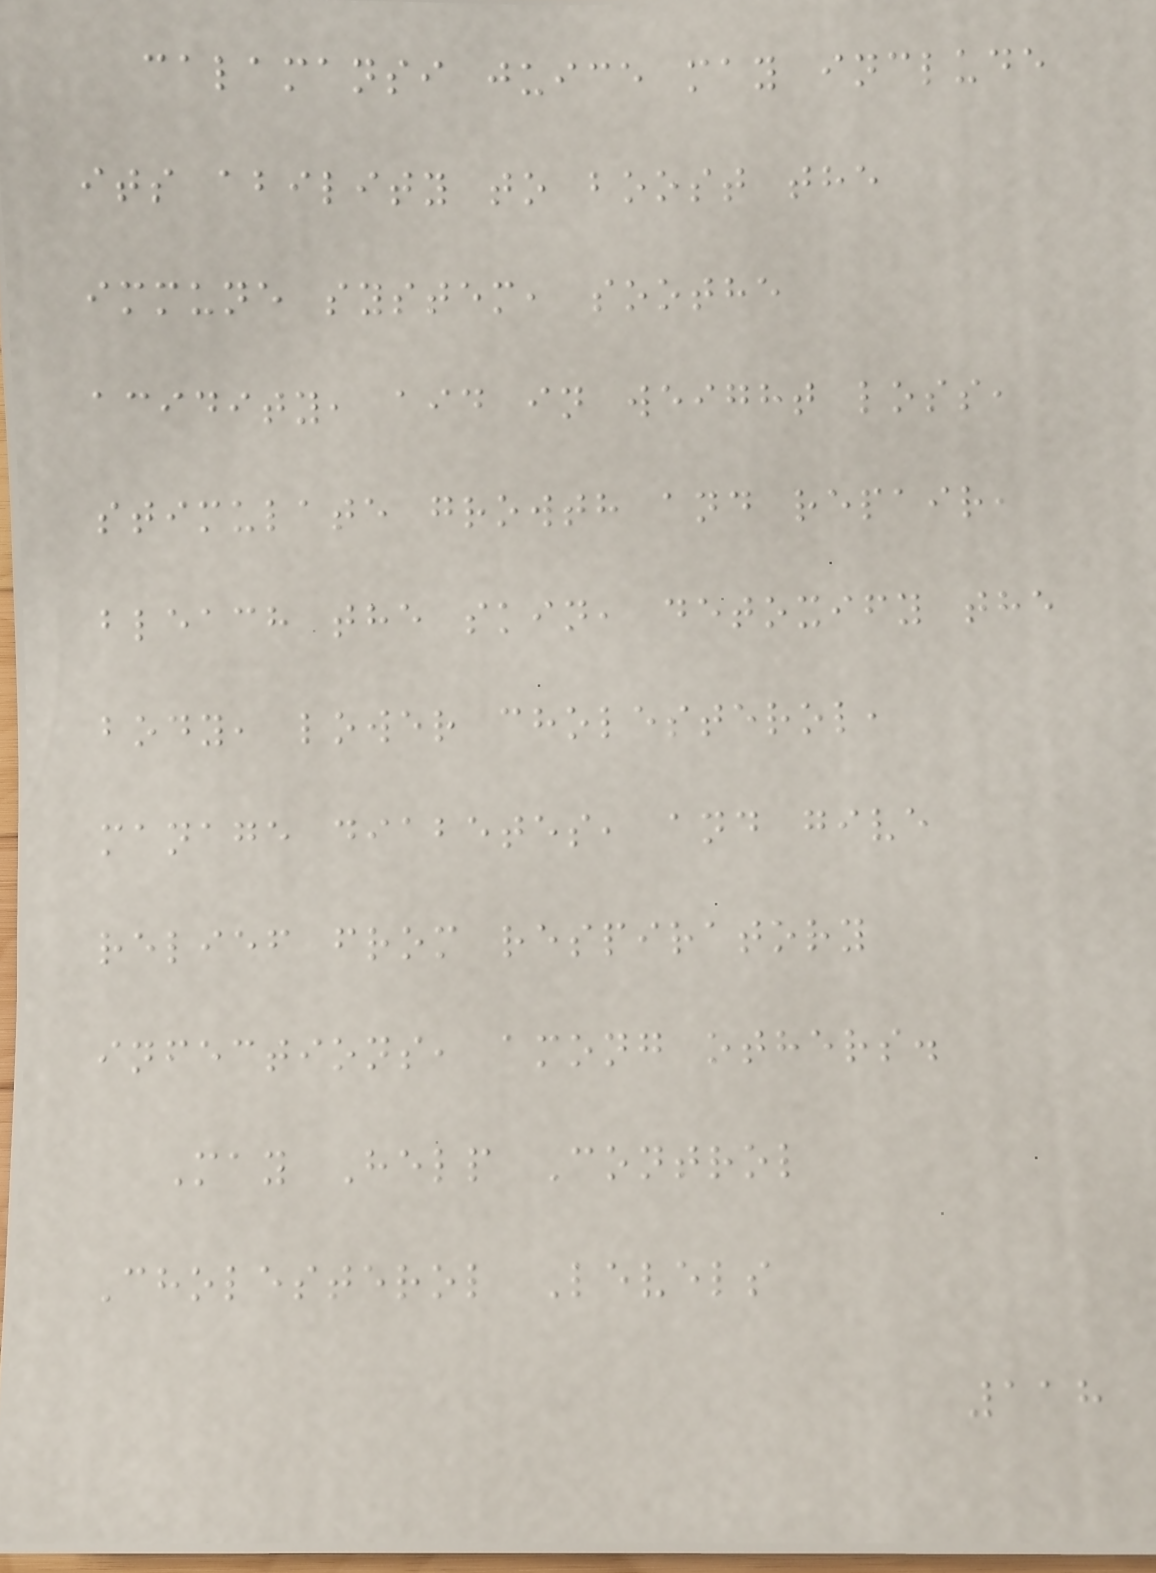calamansi juice may include
its ability to boost the
immune system, soothe
acidity, aid in weight loss,
stimulate growth and repair,
bleach the skin, detoxify the
body, lower cholesterol,
manage diabetes, and give
relief from respiratory
infections, among others.
May Help Control
Cholesterol Levels
118
